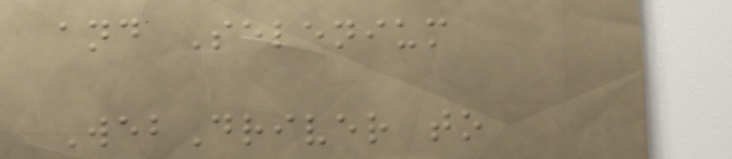and Selenium
WebDriver to
